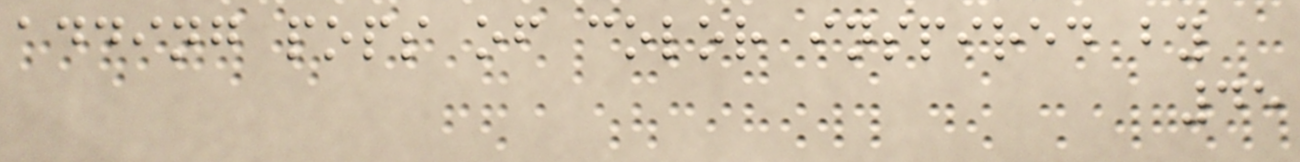adding pops of color inspired by
45
